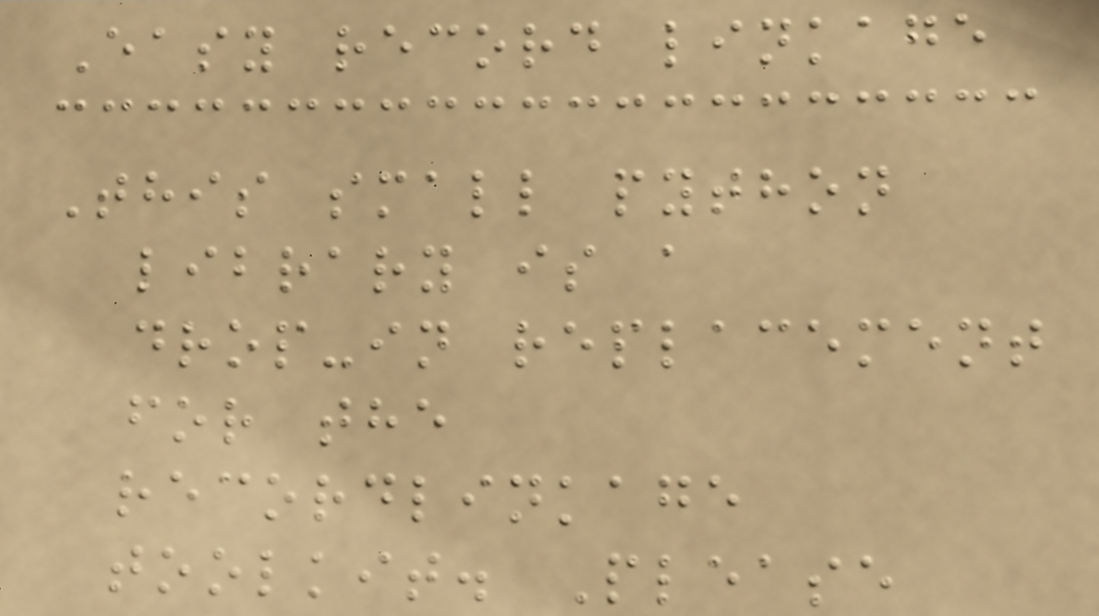Easy record linkage
This small python
library is a
drop-in replacement
for the
recordlinkage
toolkit. Please
